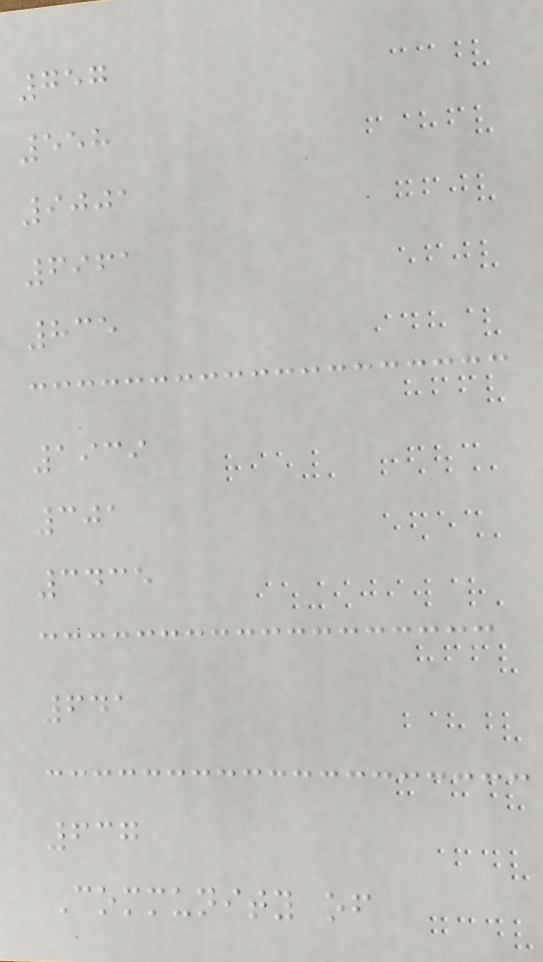757
558
9001
6961
835
1939
301
3435
641
637
Community of
